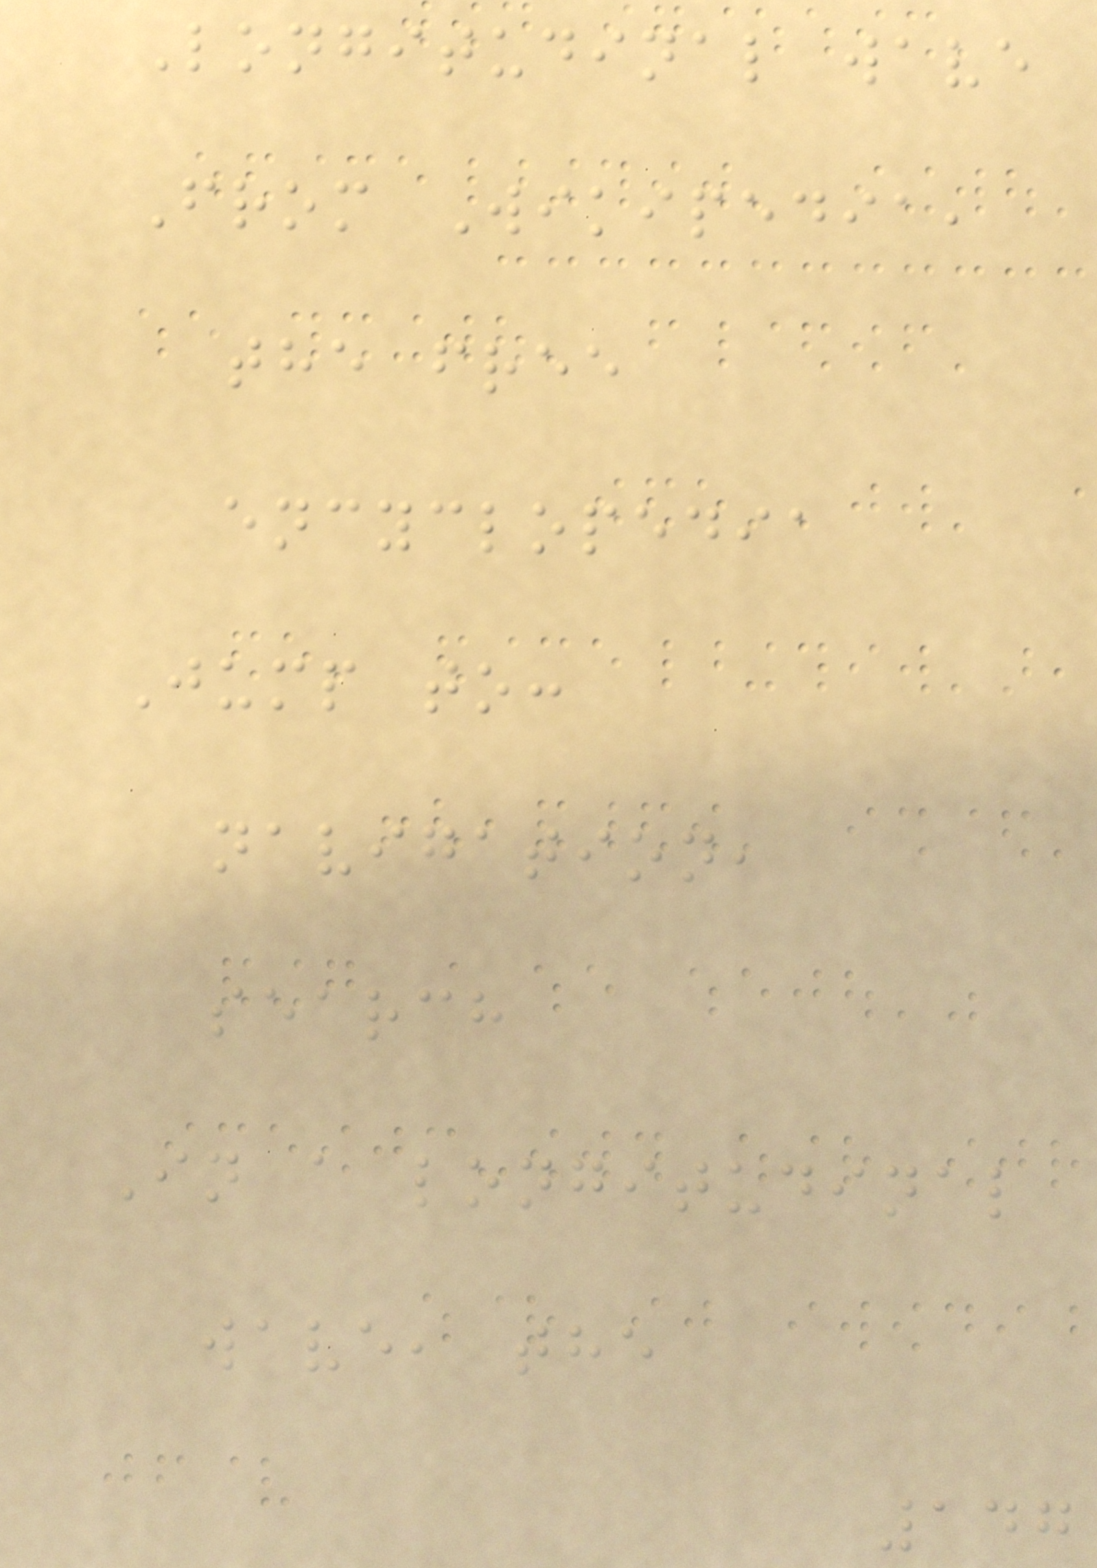Longitudinal wave
From Wikipedia,
the free
encyclopedia
Jump to:
navigation,
search
In a longitudinal
wave, the
147
